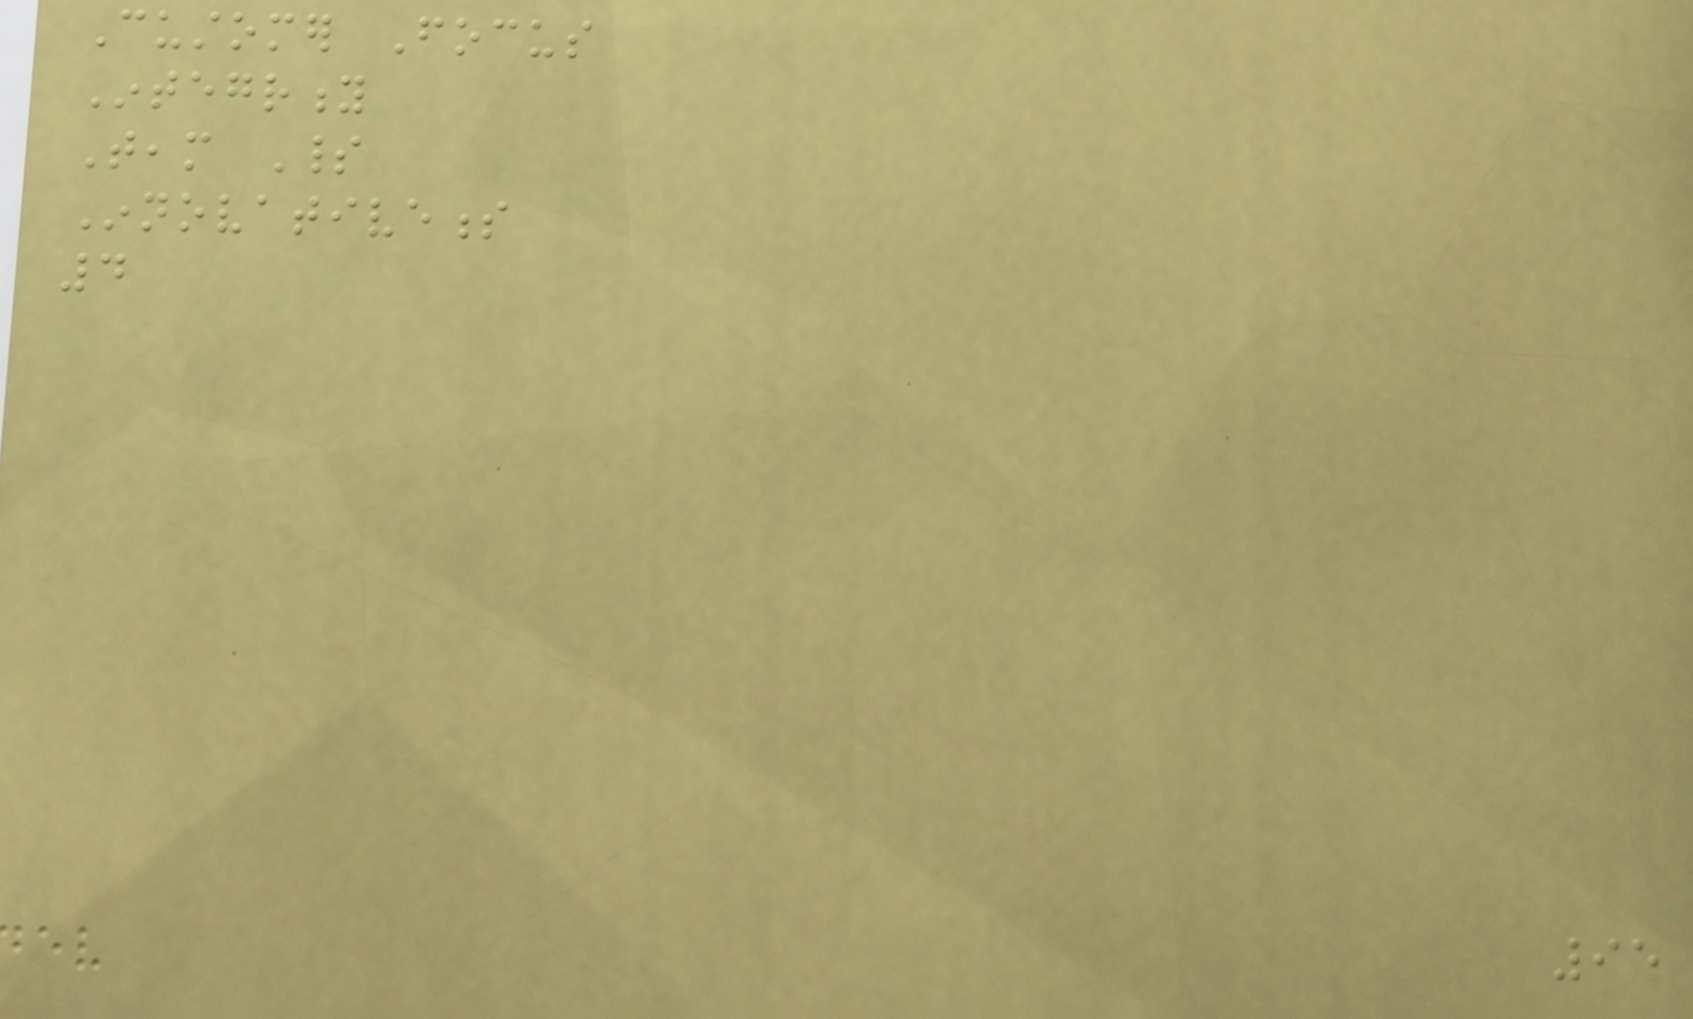Customer Focus
Integrity
Team Spirit
Innovativeness
4
95
